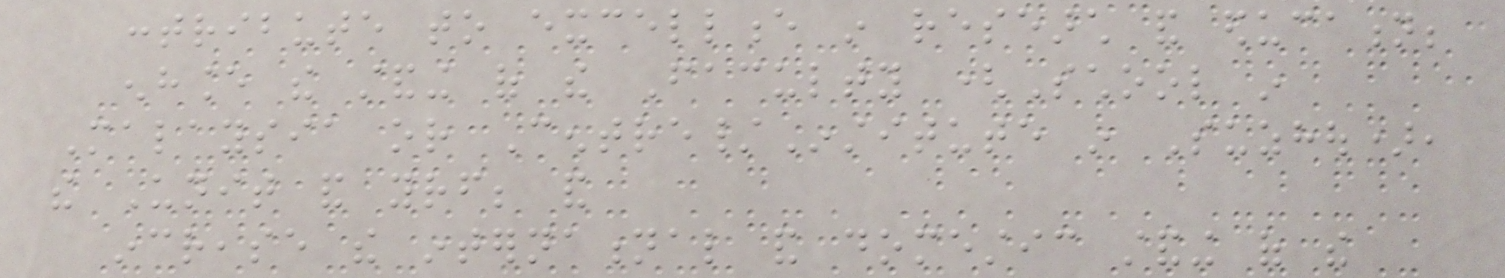contribute to excellence in research and education;
enhance the standing of the Faculty (School in
Malaysia or Centre/Institute in Suzhou),
the Unit and yourself; and
increase the international and domestic standing of the
